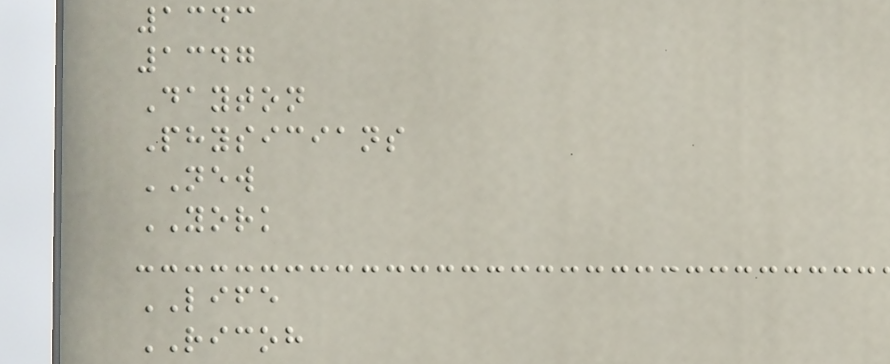1343
1347
Dayton
Physicians
NEW
YORK
LIFE
RICOH
